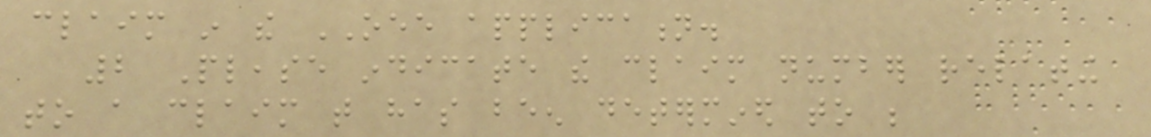claim in the OEE application.
2 Please indicate the claim number relating
to a claim that has been determined to be
